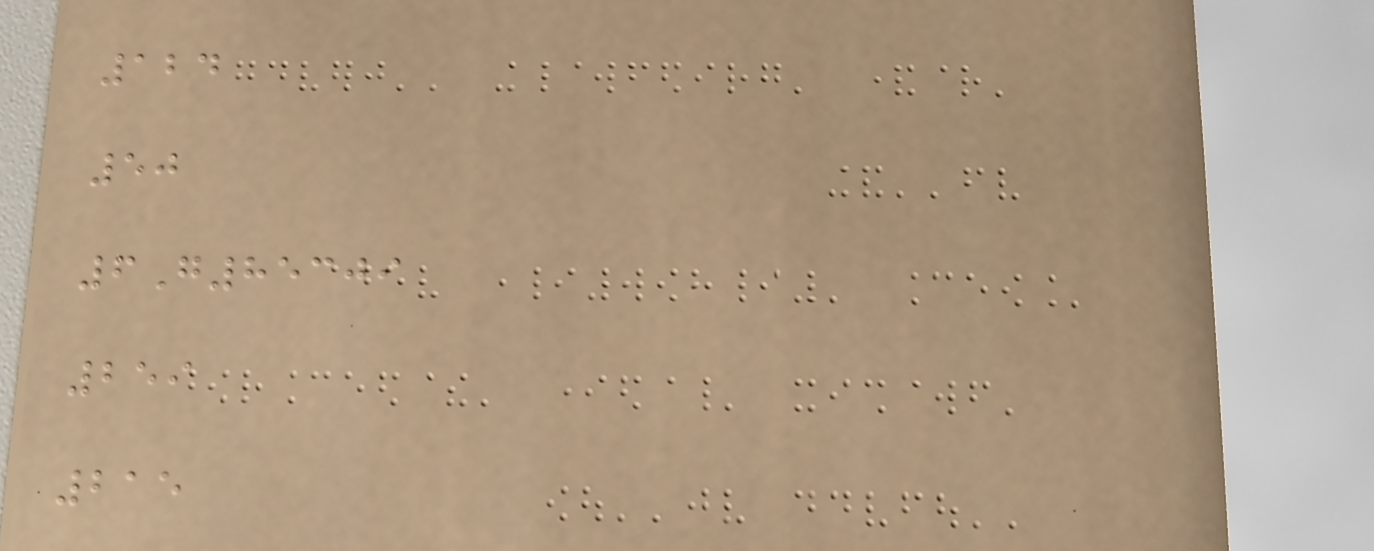124
50
6G85309
259
215
